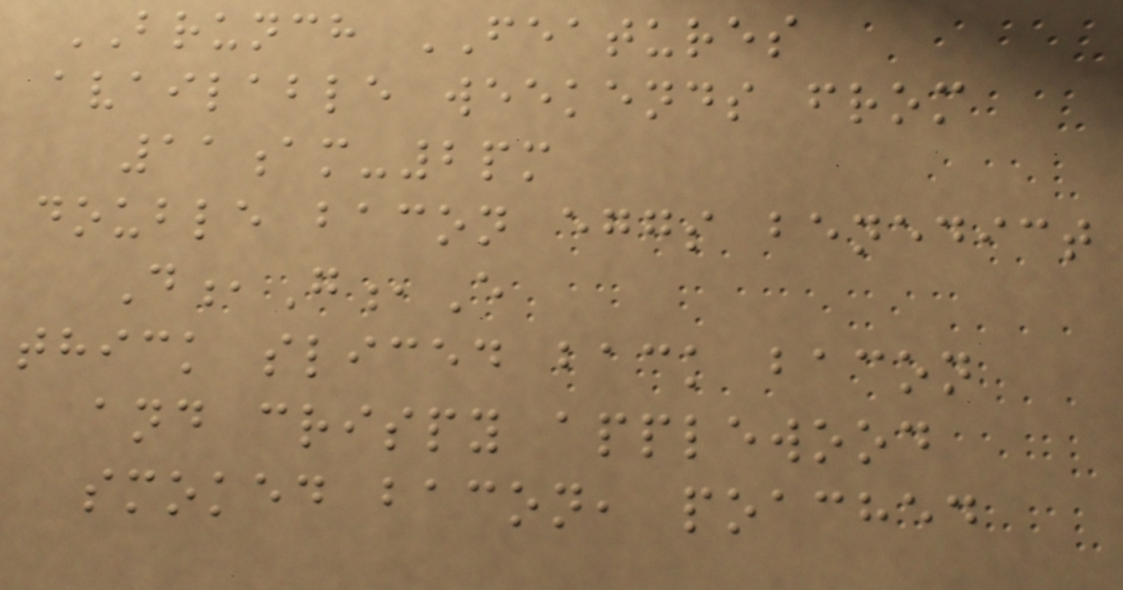BRUNCH FEATURES
available weekends from
11am-2pm
double bacon eggs benedict
D,G,E
thick sliced back bacon
and crispy applewood
smoked bacon, poached
